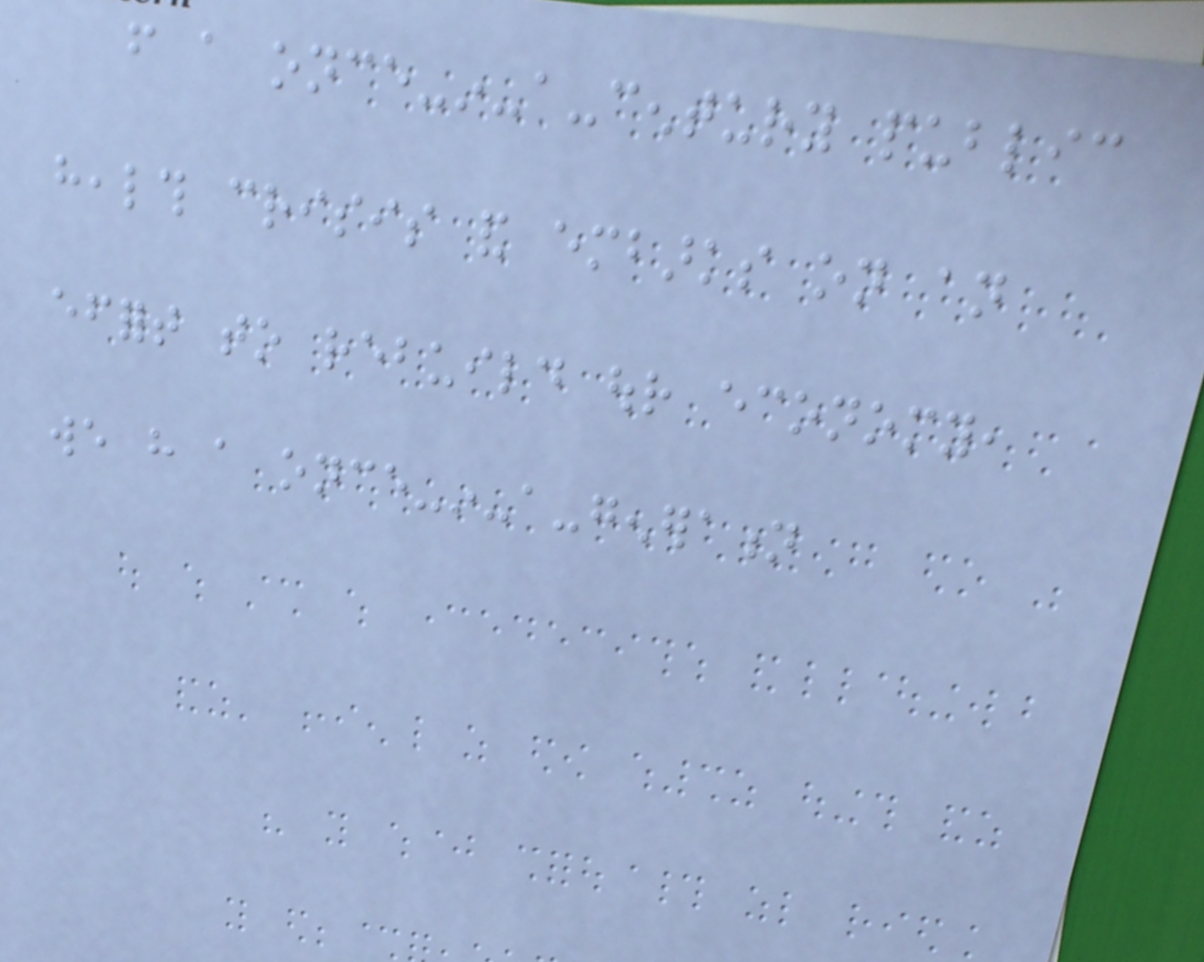from a once-in-a-century public
health crisis and embarks on an
effort to rebuild our economy,
we have a once-in-a-generation
